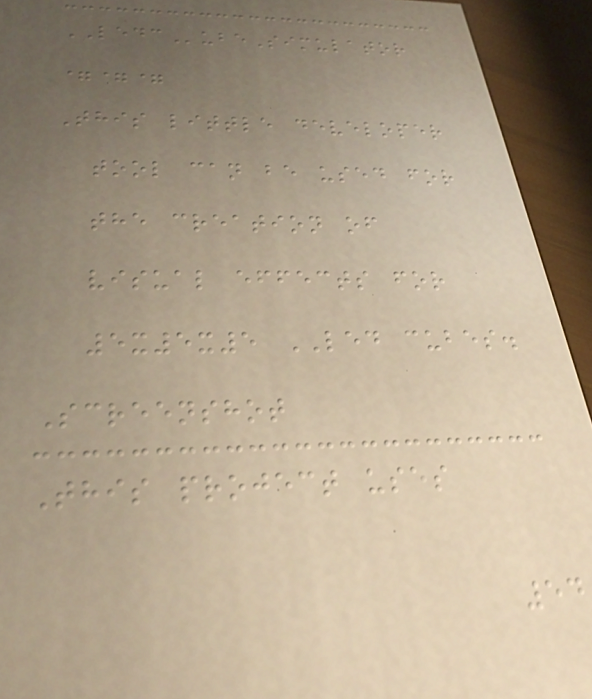LEDCubeSimulator
===
This little developer
tool can be used for
the creation of
visual effects for
5x5x5 LED cubes.
Screenshot
This project uses
54
